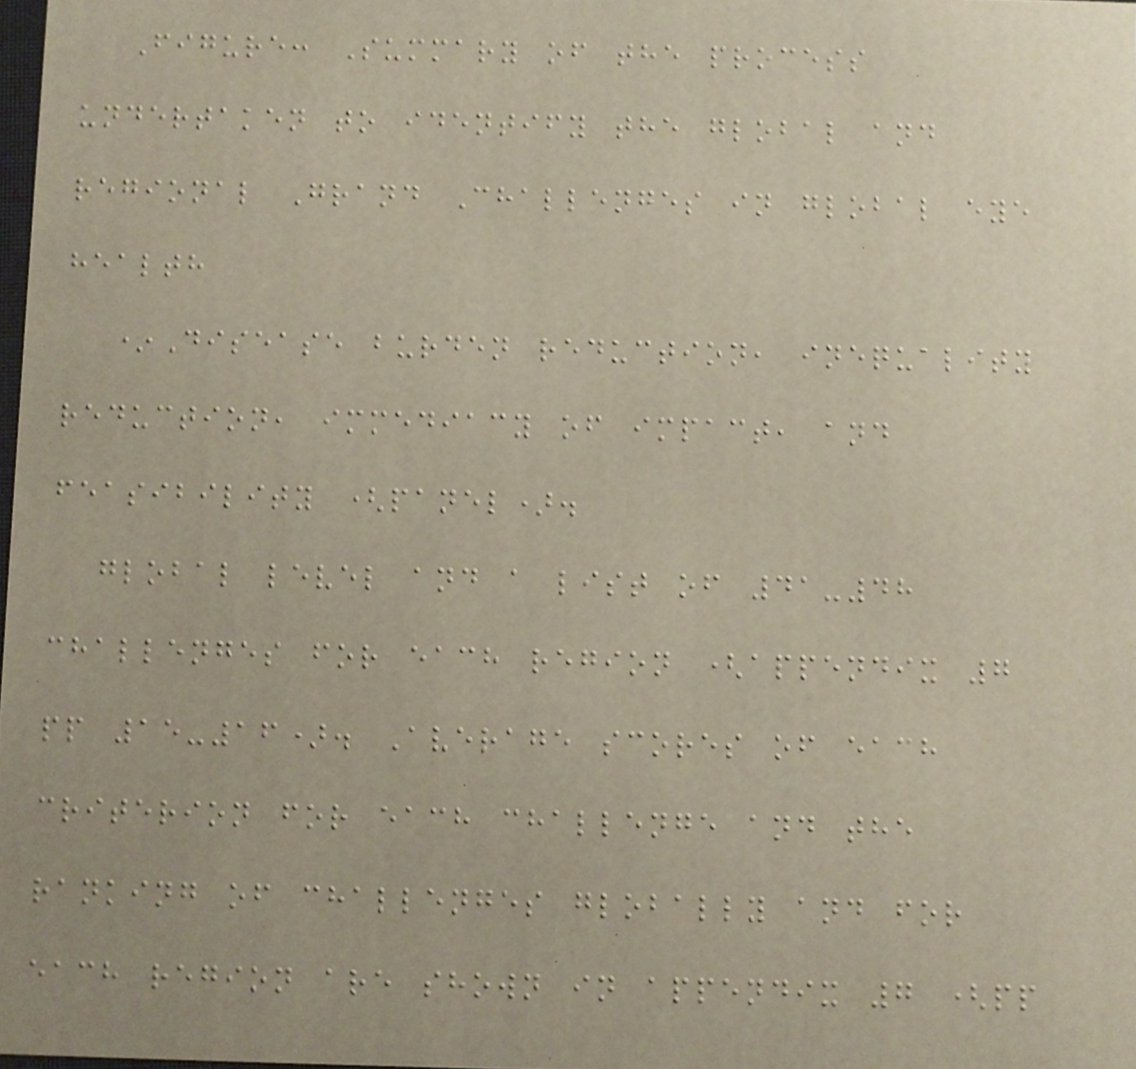Figure: Summary of the process
undertaken to identify the global and
regional Grand Challenges in global eye
health
*Disease burden reduction, inequality
reduction, immediacy of impact, and
feasibility (panel).
global level and a list of 41-48
challenges for each region (appendix 7
pp 15-16). Average scores of each
criterion for each challenge and the
ranking of challenges globally and for
each region are shown in appendix 7 (pp
